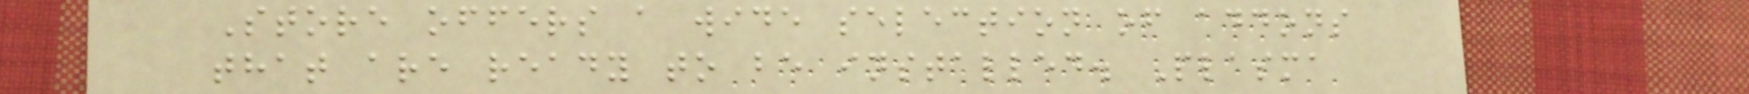Store offers a wide selection of addons
that are ready to be installed. Plasma
